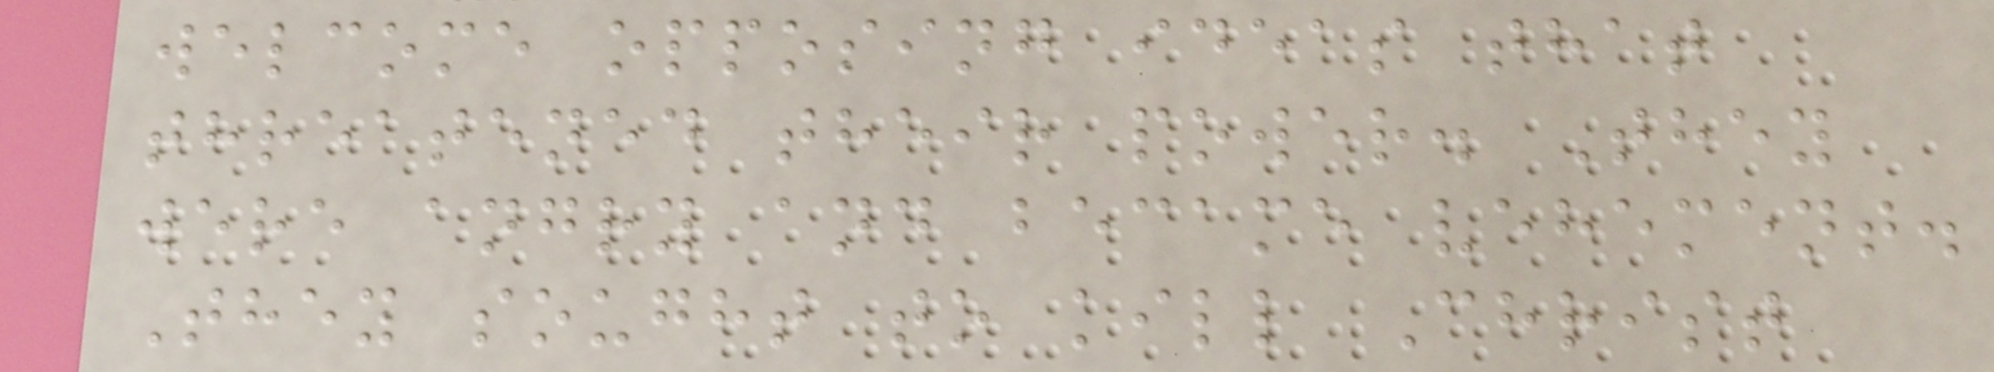welcome opposing ideas that
threatened their power. They
were angry and became vehement.
They sought to kill Christ
